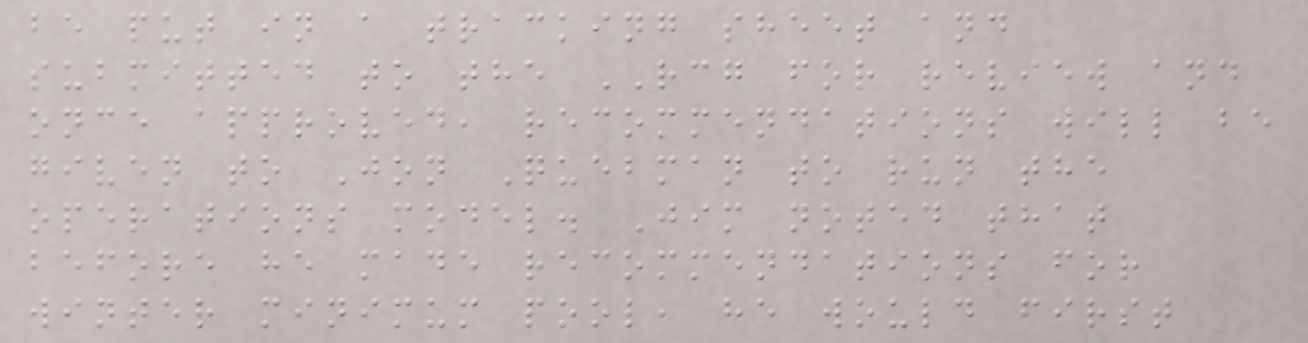be put in a tracking sheet and
submitted to the RCG for review and
once approved, recommendations will be
given to Jon Quebman to run the
operations model. Jim noted that
before he made recommendations for
winter minimum pool, he would first
